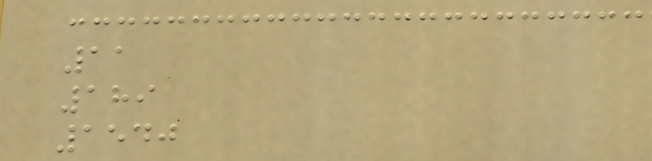11
189
1540
